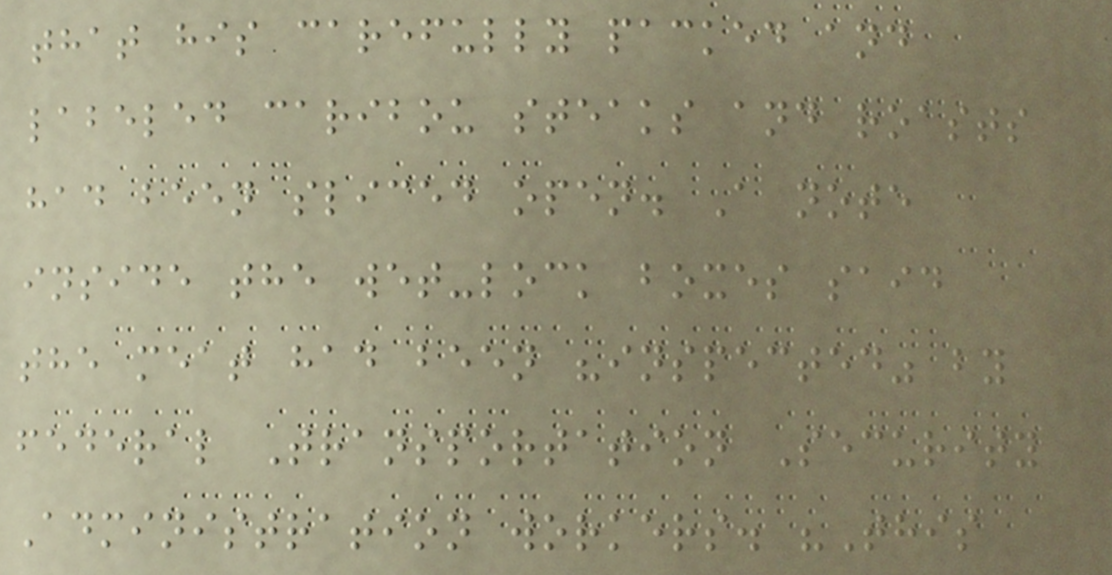that his carefully packed and
labeled caribou steaks and roasts
had been sliced open. A note
inside the wet-lock boxes said
the meat had been "inspected" by
federal Transportation Security
Administration workers. "This
